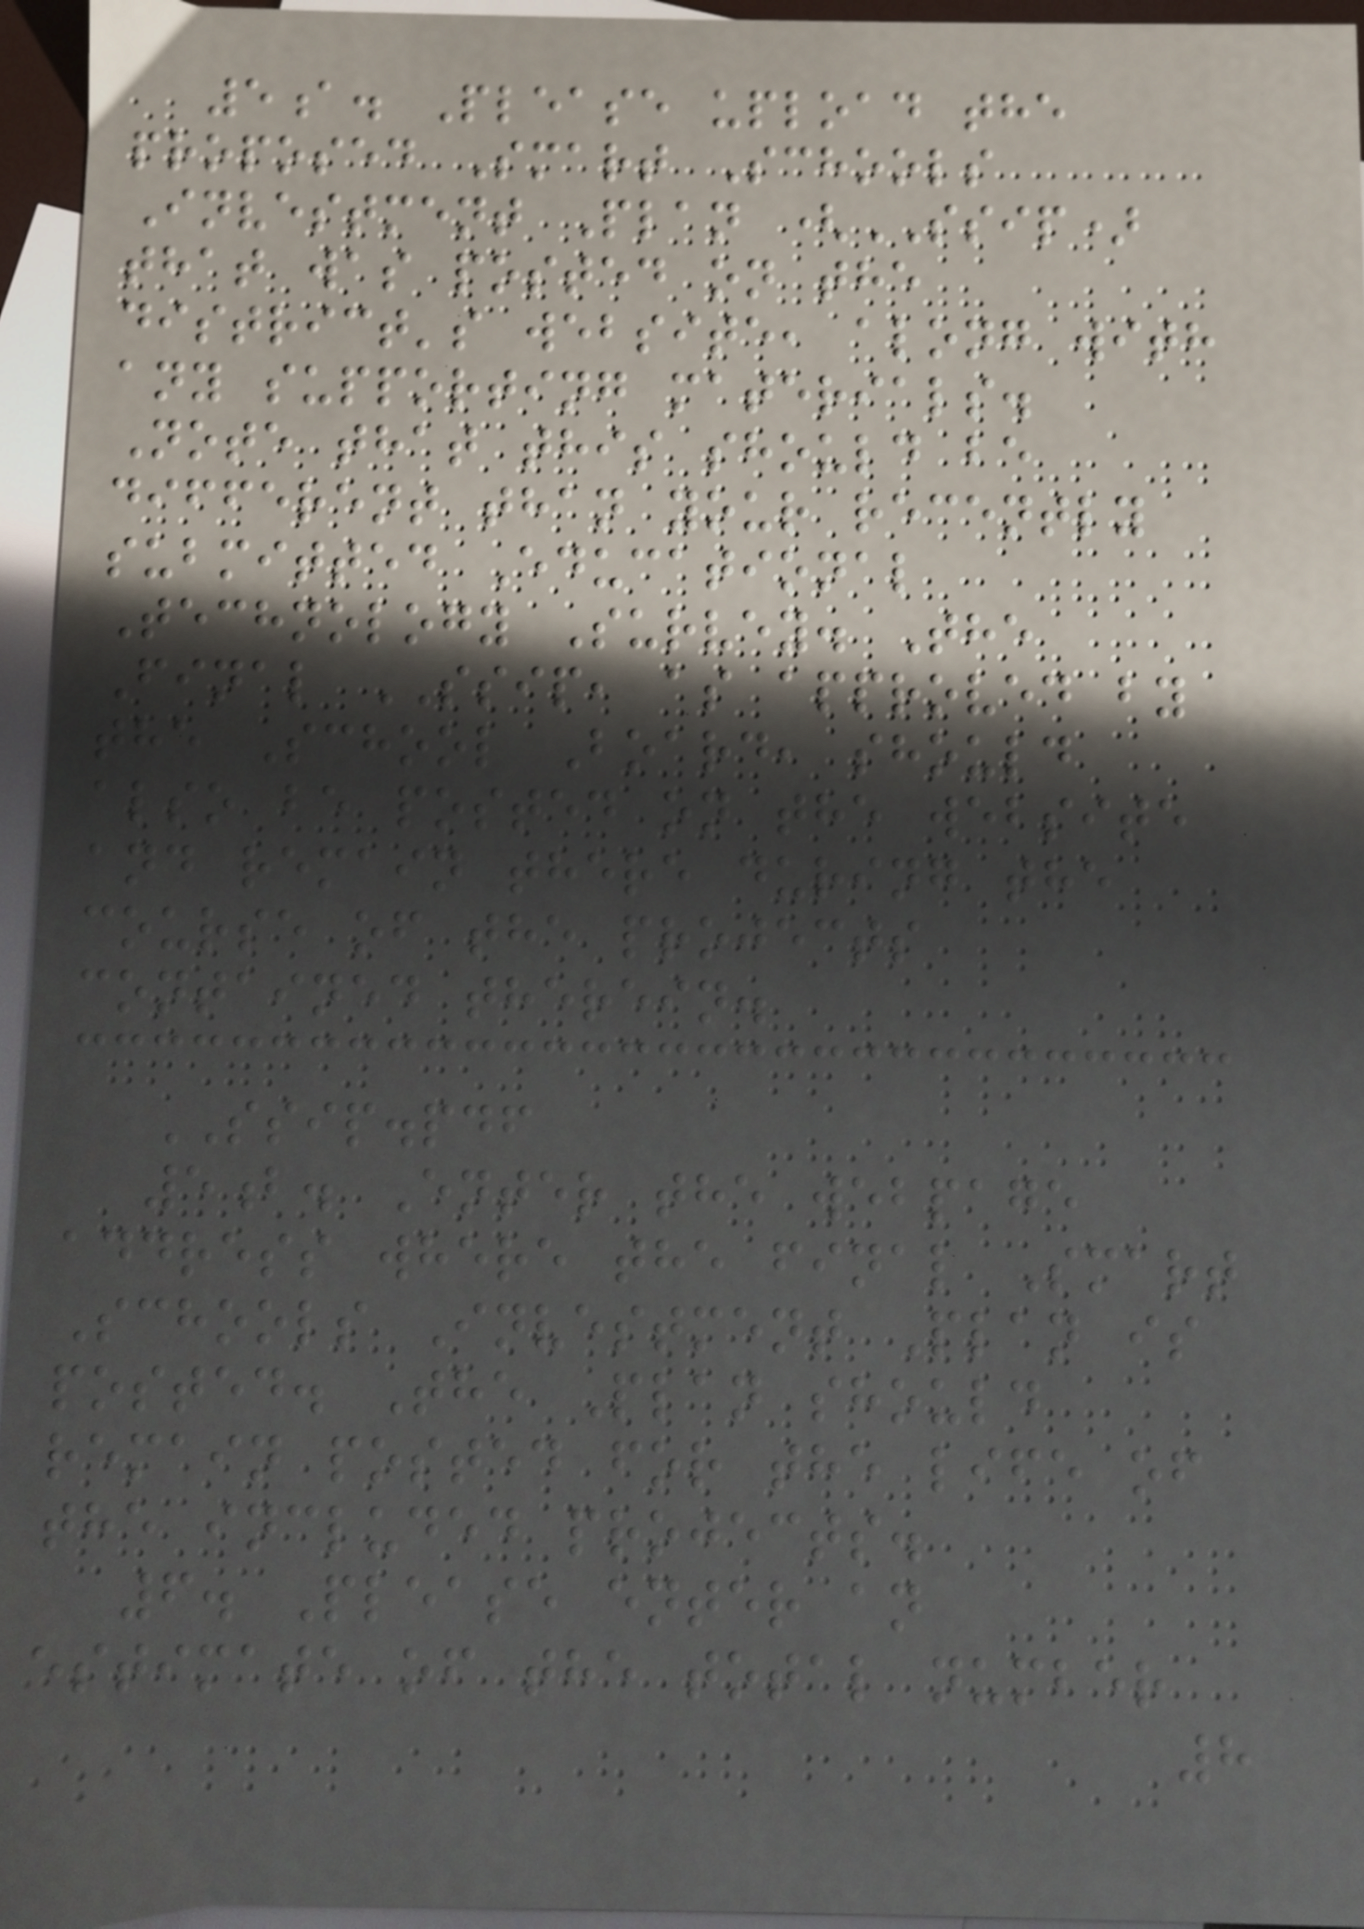5a. Please upload the
proposed Smart Schools
Investment Plan (SSIP)
that was posted on the
district's website, along with
any supporting materials.
Note that this should be
different than your recently
submitted Educational
Technology Survey. The
Final SSIP, as approved by
the School Board, should
also be posted on the website
and remain there during the
course of the projects
contained therein.
SSIP.pdf
5b. Enter the webpage
address where the final Smart
Schools Investment Plan is
posted. The Plan should
remain posted for the life of
the included projects.
6. Please enter an
estimate of the total number
8
